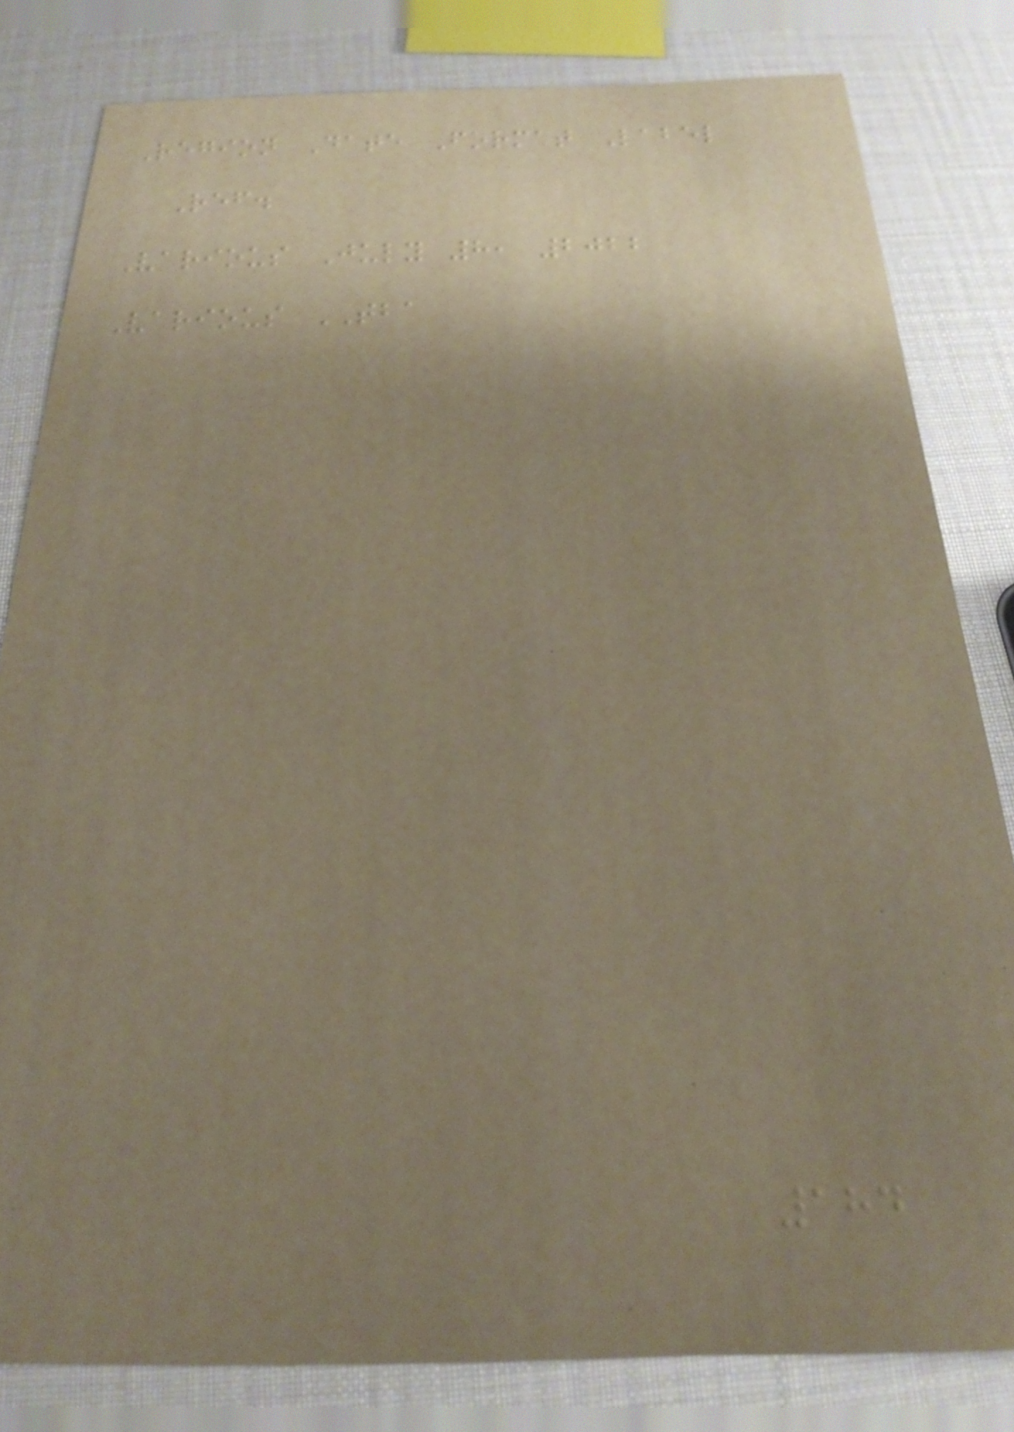Region Date Format Label
Ref.
Various July 8, 2022
Various TBA
184
